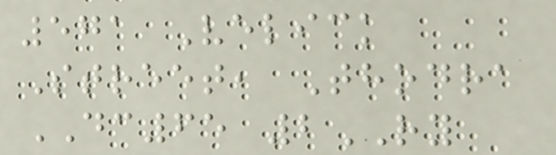571 Velick
Street, Thodra
DC65 2RY
